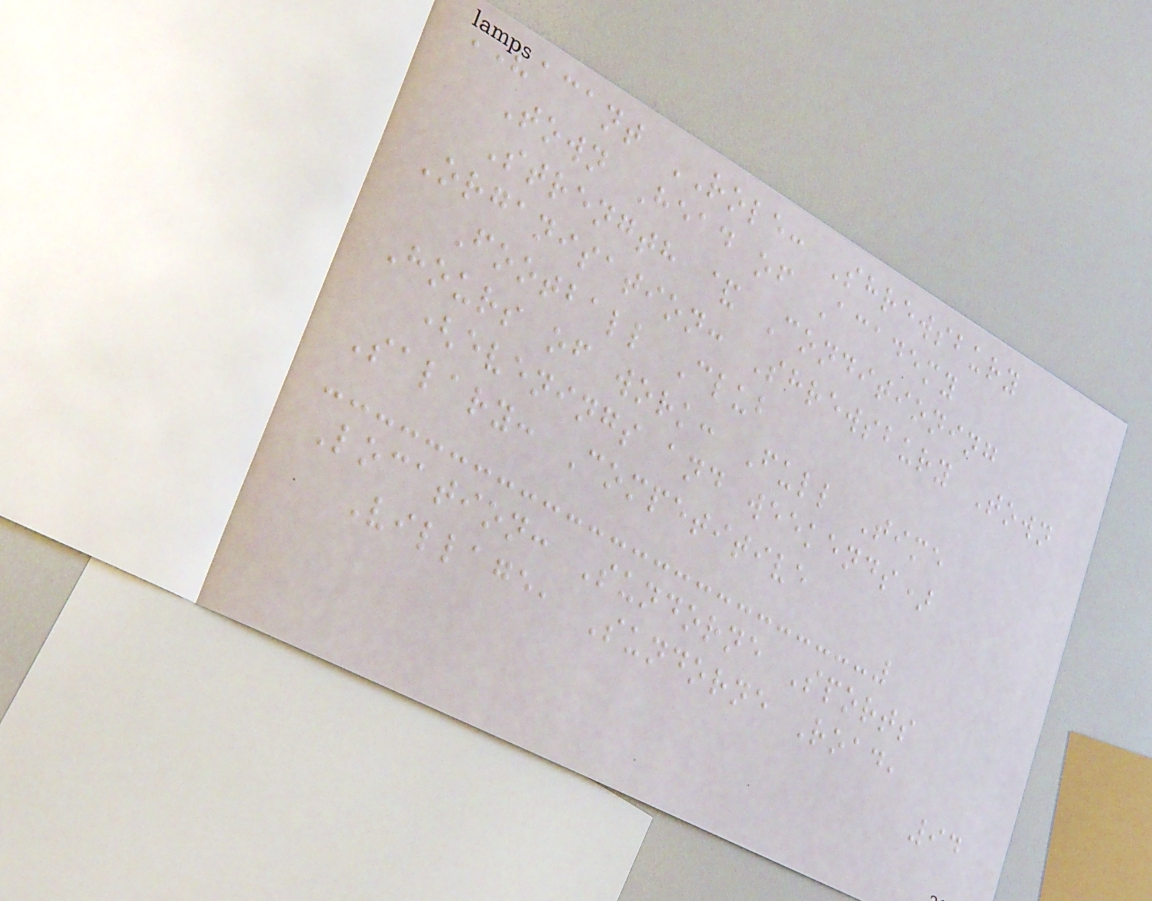VACANT ROLE: Shrewsbury
Town Head of Academy
Strength & Conditioning
Organisation: Shrewsbury Town
Football Club
Hours of work: Full Time
(evenings and weekends)
Salary: Competitive
Location: Sundorne Sports
Village, Sundorne Road,
94
